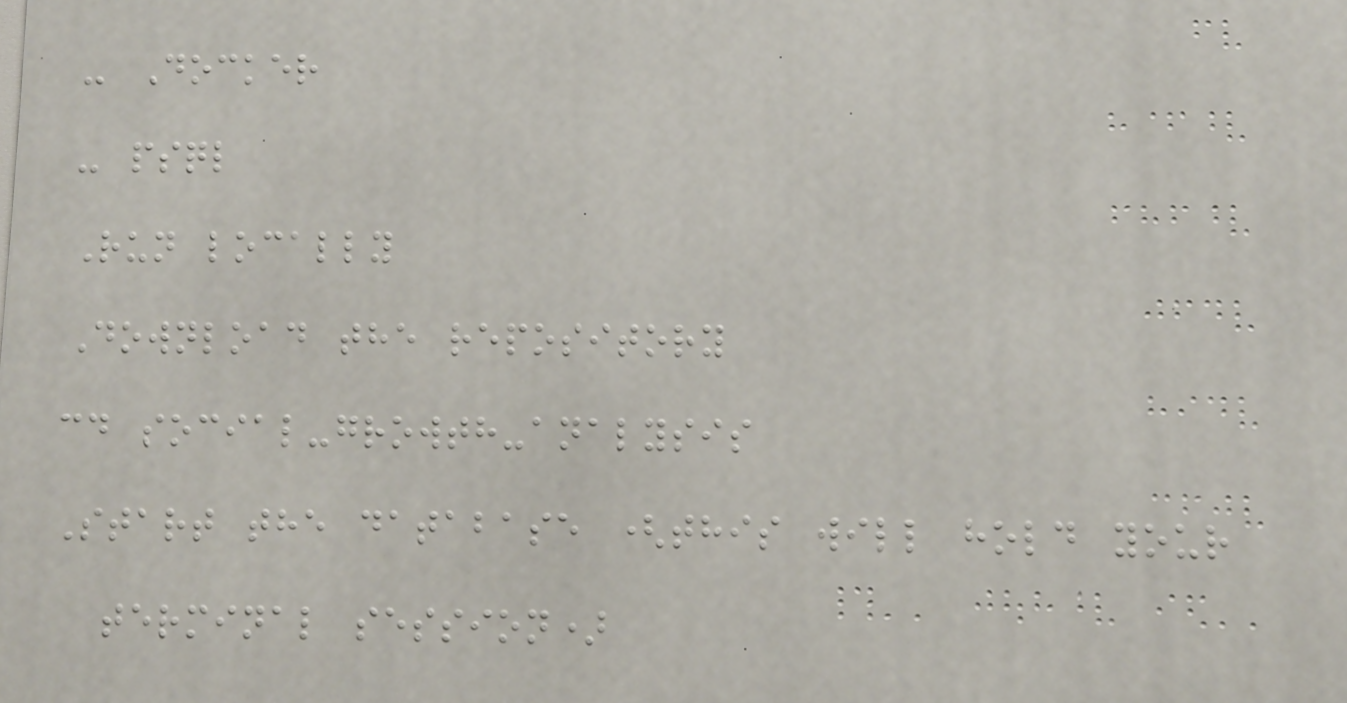- Docker
- psql
Run locally
Download the repository
cd social-growth-analysis
Start the database (this will hold your
terminal session)
